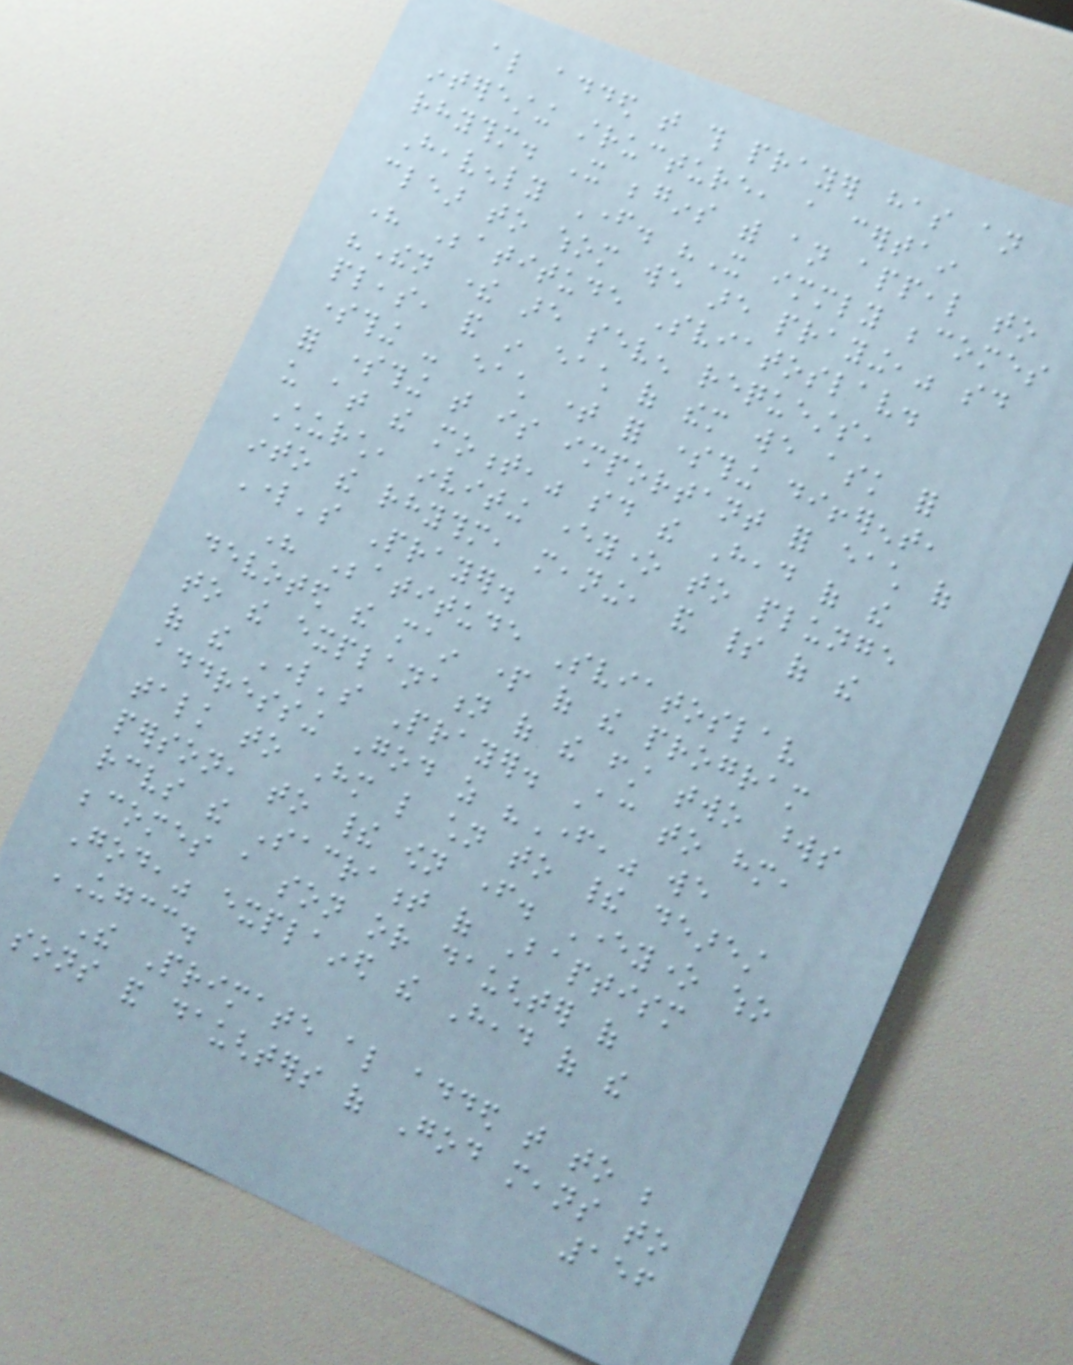also added that this prayer has an
interesting structure, a certain
rhythm. It begins with an appeal to
Heavenly Father. "It immediately becomes
clear to whom we are praying," said
His Beatitude Sviatoslav.
"Then there are seven requests,
pleas, and in each of them we ask for
something - each time for something different,
for something that is important for each of
us at the moment," said the Head of the
Church, inviting everyone to plunge
into the rhythm, meaning, and spirit of the
Lord's Prayer.
His Beatitude Sviatoslav
devoted the main part of the program
to the explanation of the first two words
of the Lord's Prayer. According to him,
addressing God as "Father," we
talk to Him like children to their dearest
person, to their own father. Everyone who
receives the Sacrament of Baptism
becomes a son or daughter of
God," explained the Head of the
UGCC.
The Primate also added that to be
sons and daughters of God means to
156
